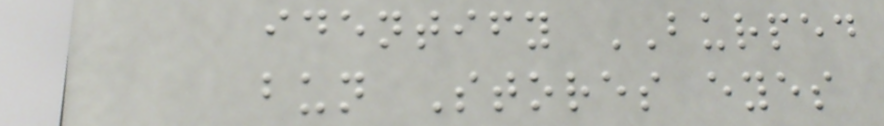identify BURPED
bun Stores eyes
